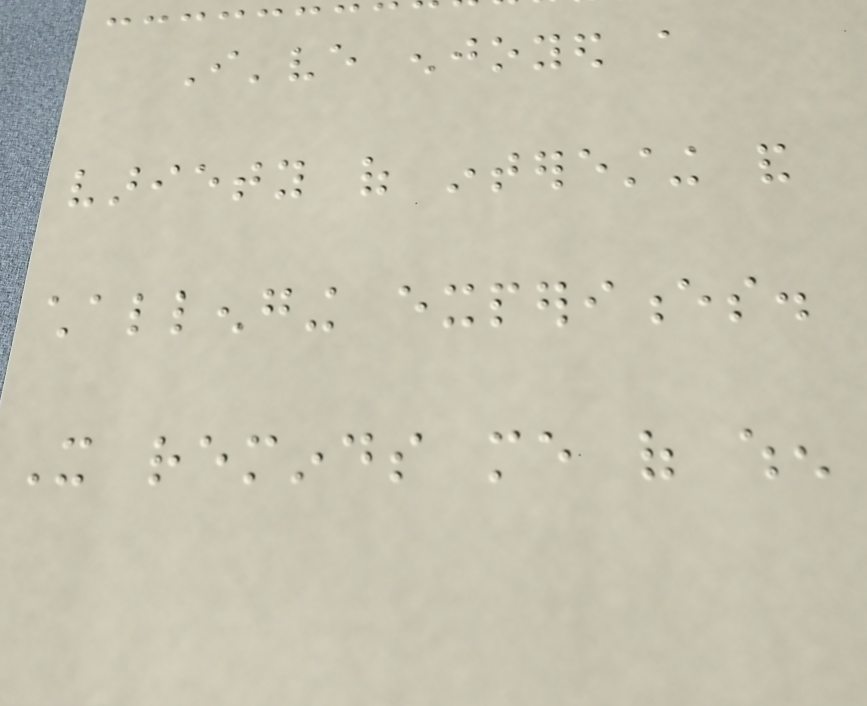I've enjoyed a
variety of interesting and
challenging experiences.
It reminds me of when
